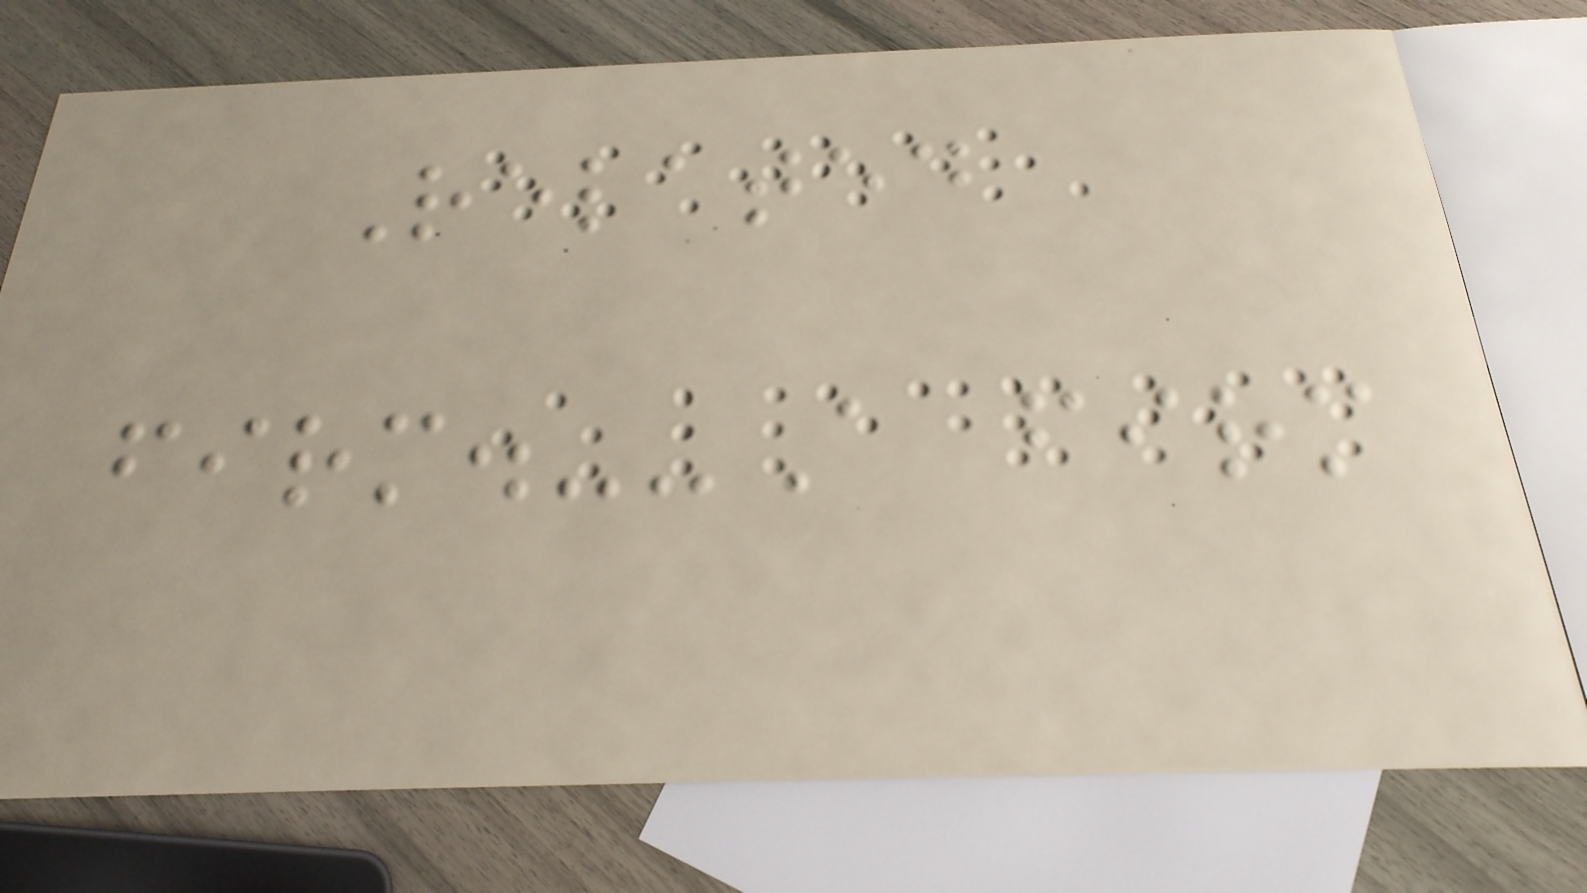Related
firm.--A firm
